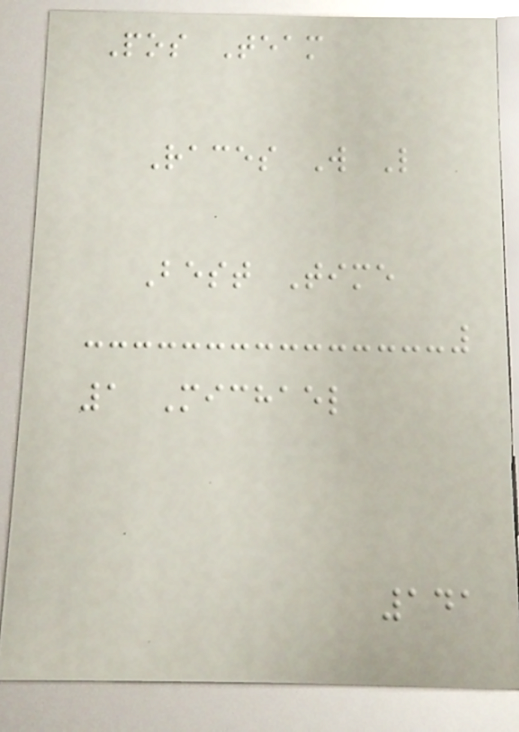Pos Team
Races W L
Best Time
1 Michael
141
